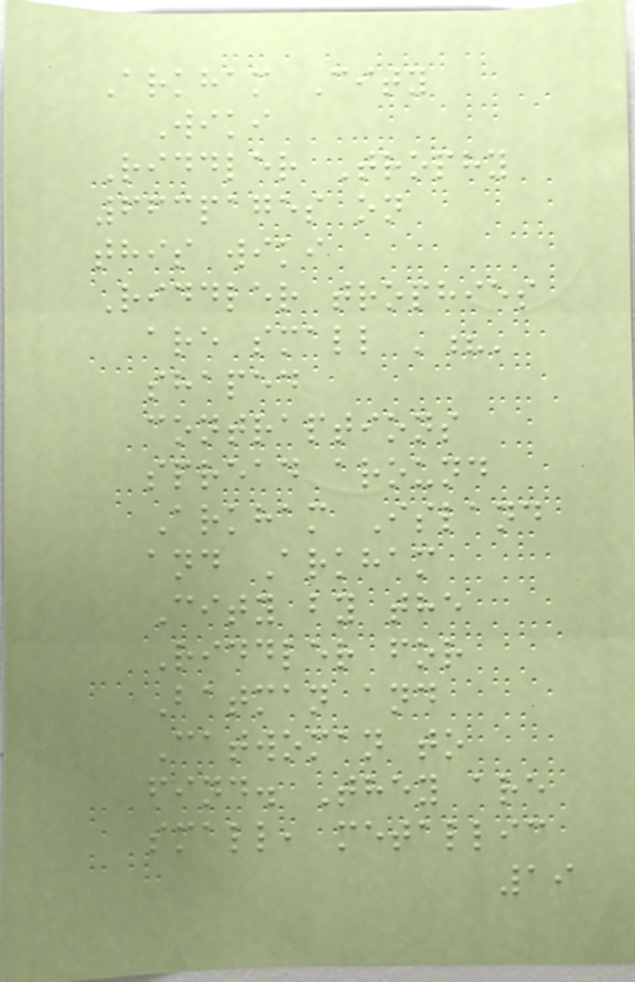Arkham City
Wiki
Riddler Trophy
663pages on
this wiki
Riddler trophies
are small '?'
shaped
contraptions
spread around
Arkham Island
and Arkham
City by the
Riddler for
Batman and
Catwoman to
find. They are
small, metallic
19
